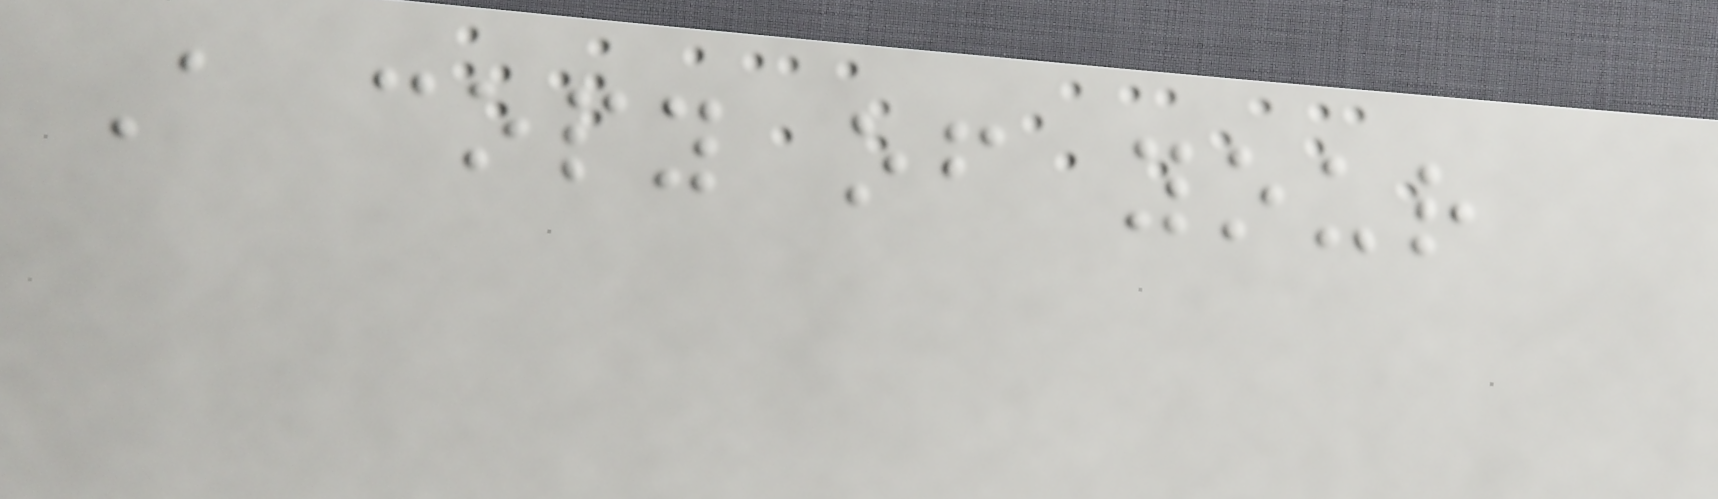A copy of your
